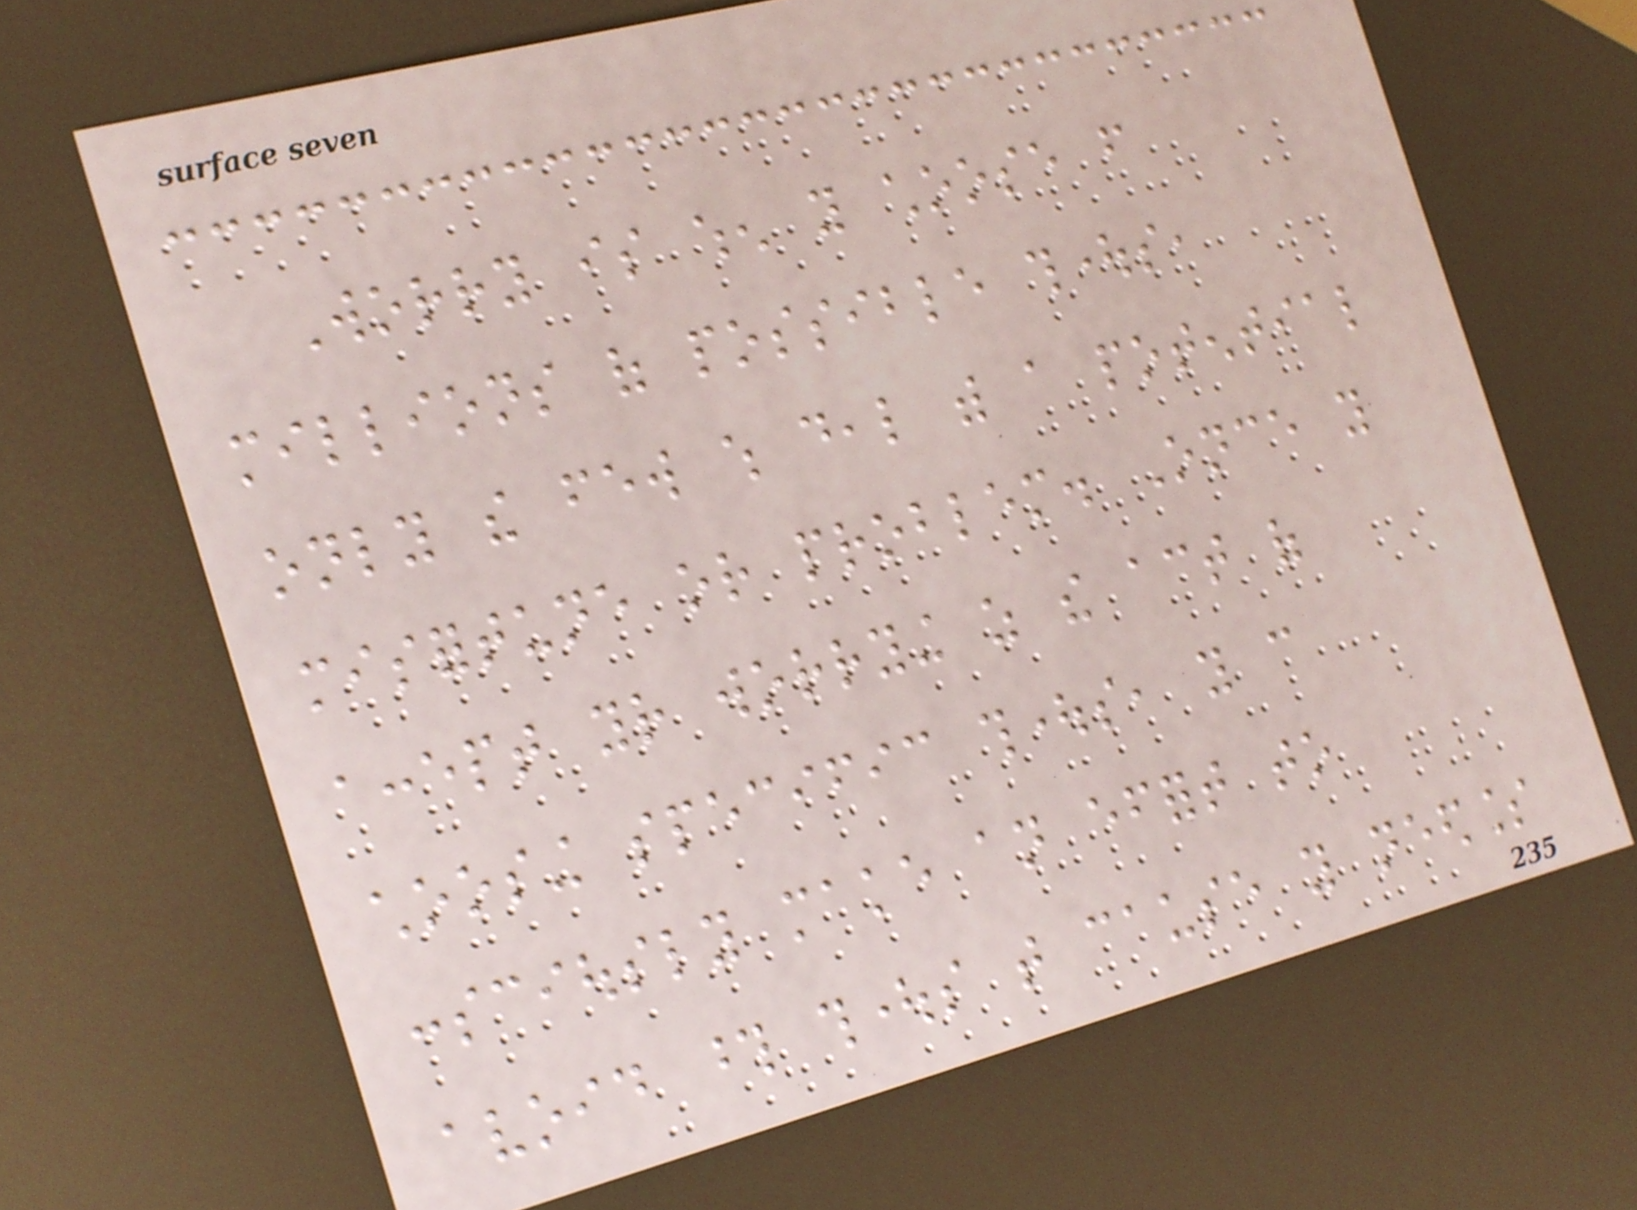Worry is when you choose from
millions of possible thoughts,
only the few which deal with a potential
misfortune or problem. Once you
accept your worrying as the act of
choosing specific thoughts, you can
consciously make an effort to
avoid those thoughts that cause you needless
